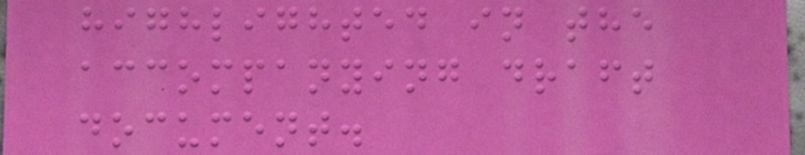highlighted in the
accompanying draft
document.
